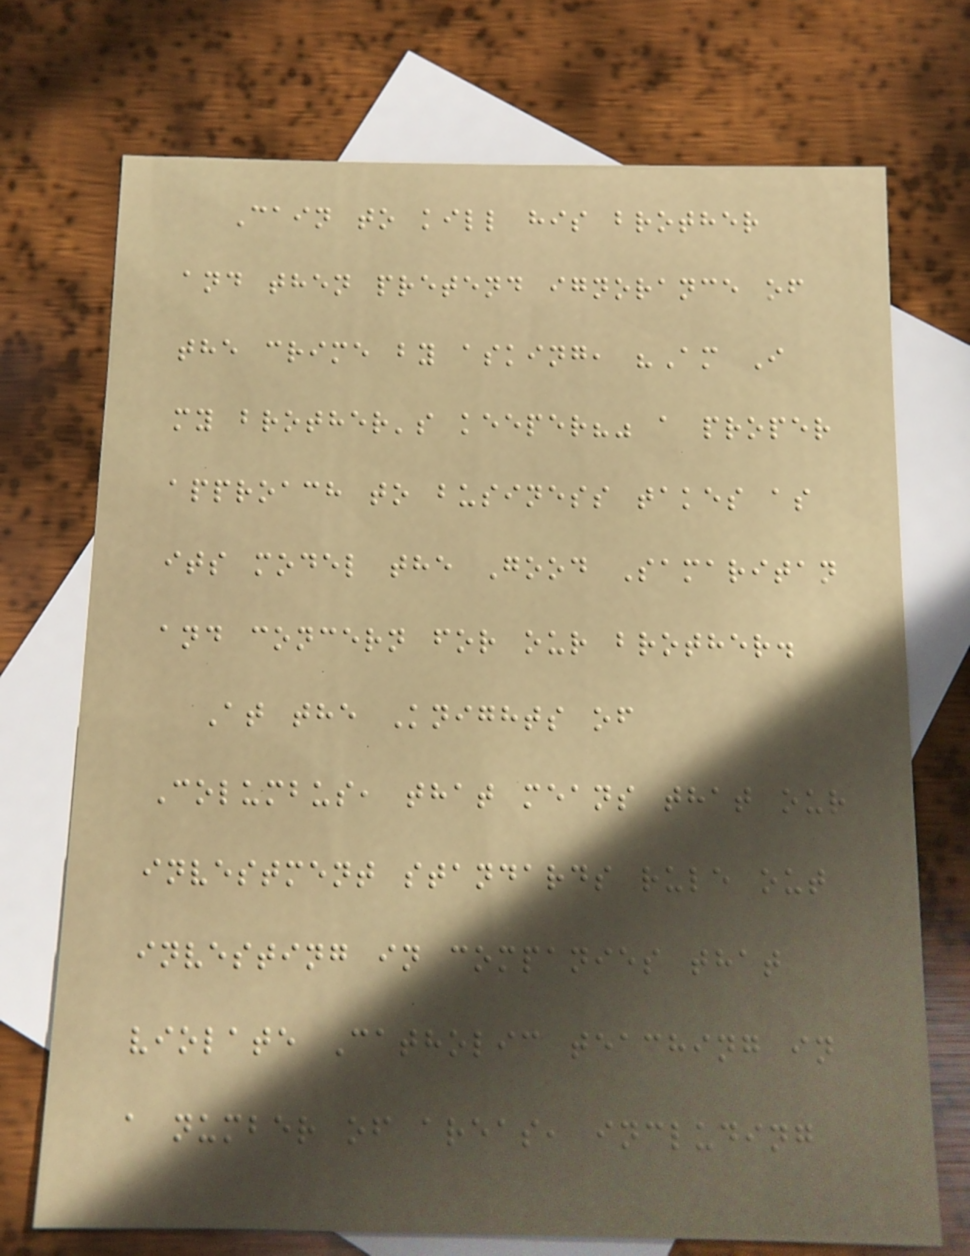Cain to kill his brother
and then pretend ignorance of
the crime by asking, "Am I
my brother's keeper?" a proper
approach to business takes as
its model the Good Samaritan
and concern for our brother.
At the Knights of
Columbus, that means that our
investment standards rule out
investing in companies that
violate Catholic teaching in
a number of areas, including
